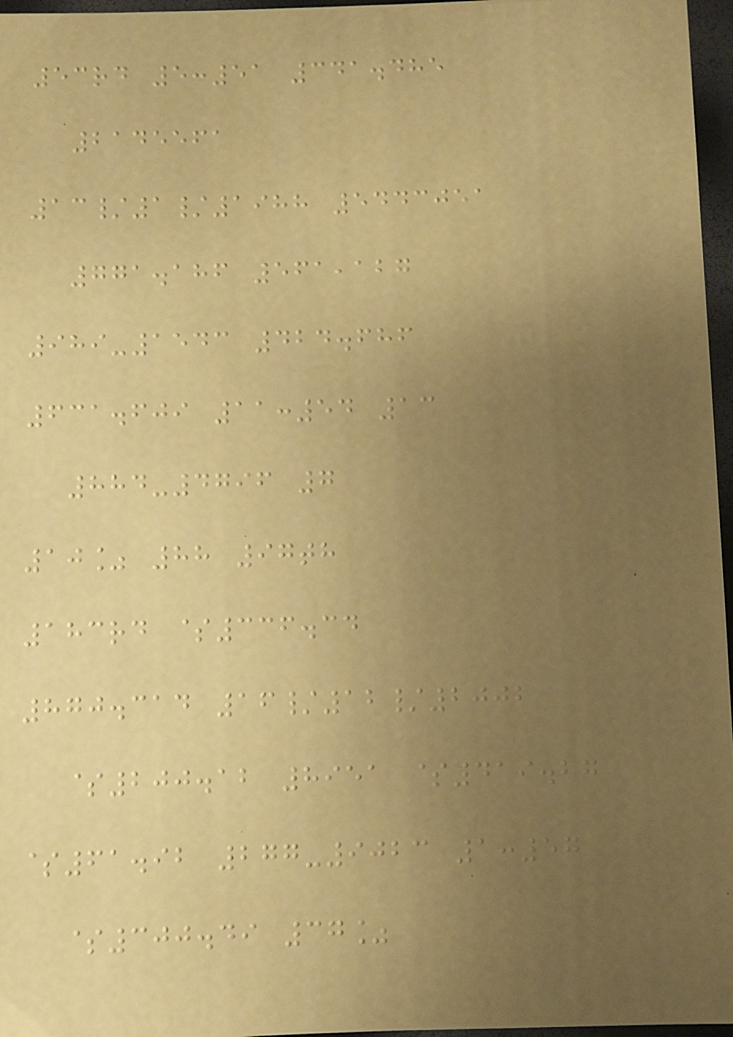53rd 5:51 341.485
2145561
13/1/1988 5443051
771.186 561,127
989-1543 424.686
631.609 11:54 13
884-4796 7
10% 88 97th
183rd $336.34
870.314 16/12/2002
$200.12 8951 $419.27
$61.92 277-9023 1:57
$300.49 37%
